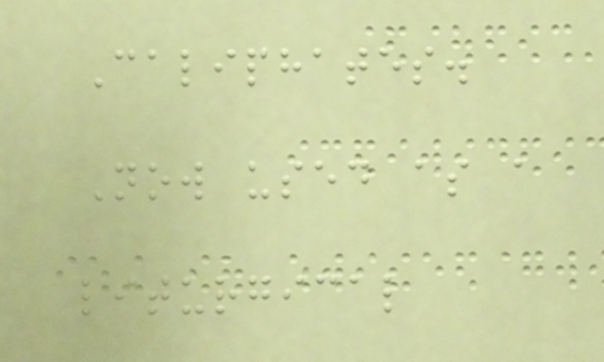Caliphates.
Now used as a
liturgical
